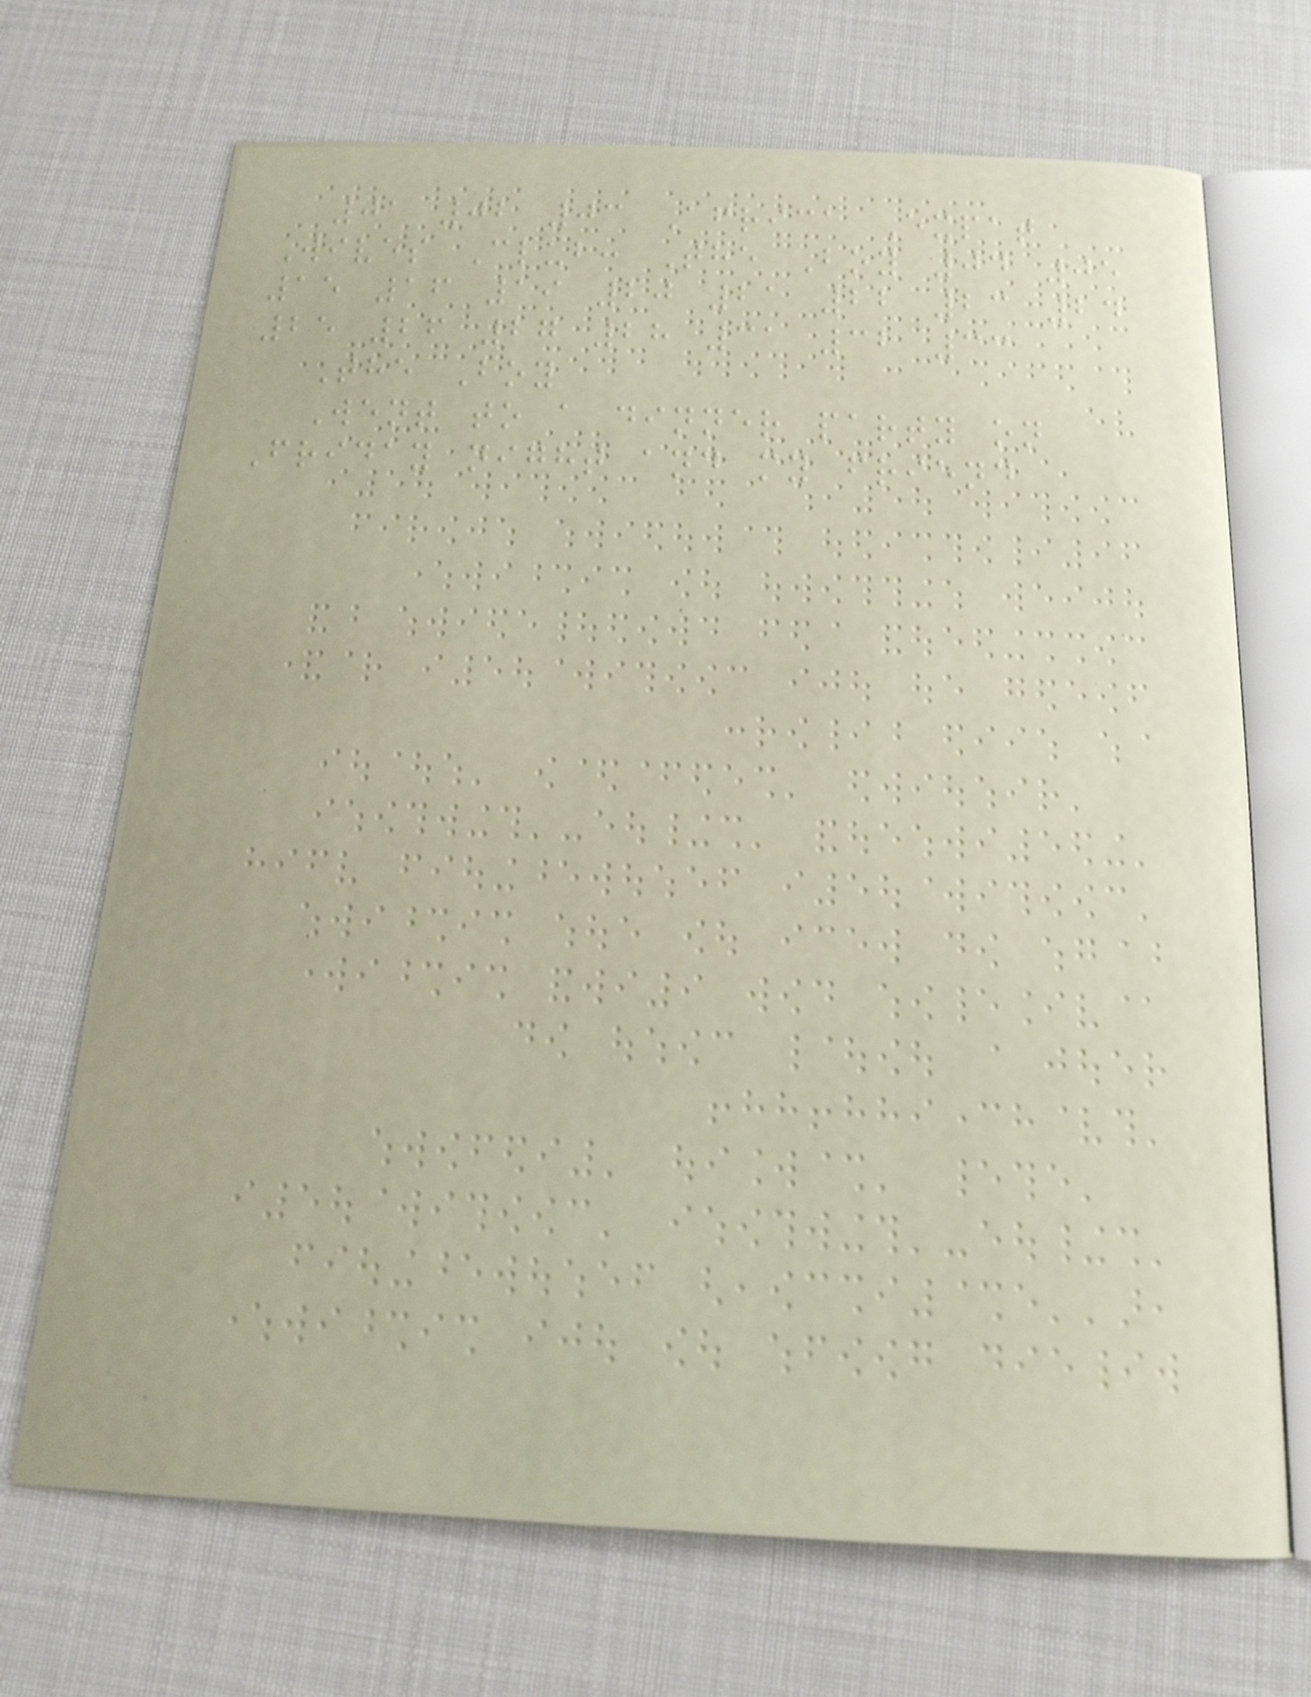01 02 03 Africa Expat
Wives Club: The Boy 04 05
15 16 19 20 21 22 23 24
25 26 27 28 31 32 33
The Boy
Went to a dinner party on
Friday night and my friend
